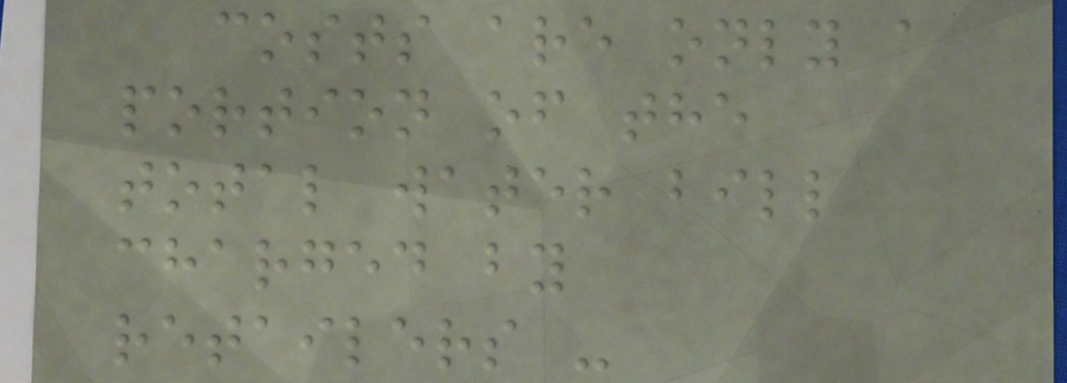costs are only a
portion of the
total water bill
charged by
retailers -
